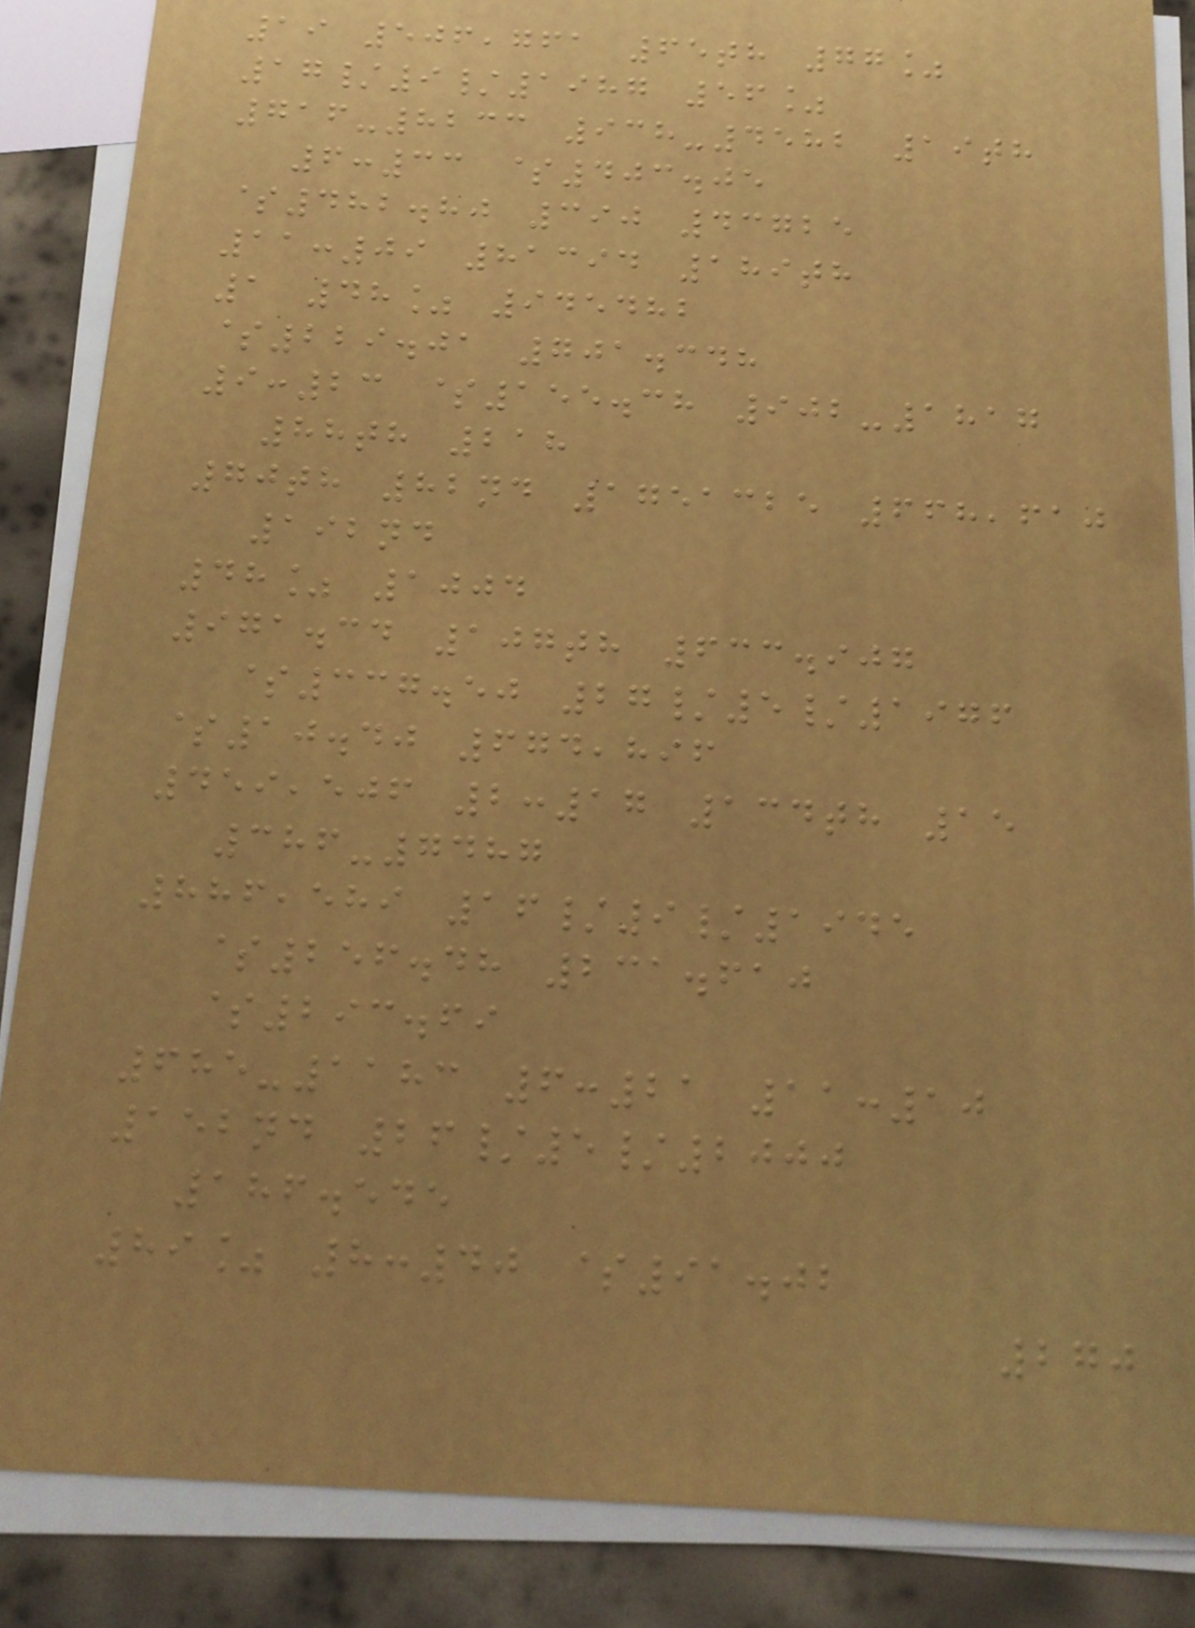19 506,761 65th 77%
17/9/1987 56%
716-8233 938-4582 19th
6:33 $403.05
$482.80 390 43725
11:09 81394 189th
1 48% 945482
$229.01 701.348
9:23 $155.38 902-1817
88th 218
70th 82nd 1751325 668,610
192nd
48% 1004
971.34 107th 633.907
$337.50 27/5/1976
$10.40 674,896
459,506 2:17 134th 15
386-7487
886,589 16/9/1945
$256.48 231.610
$293.69
685-1183 6:21 11:10
152nd 26/5/2000
186.545
89% 8:40 $91.02
270
